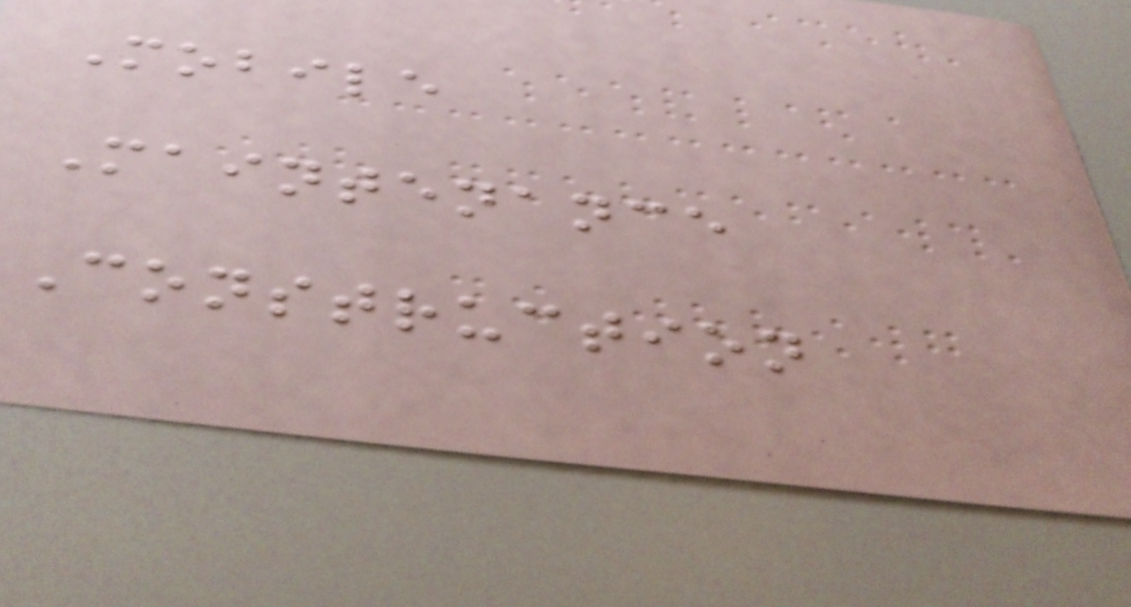Mobile
Maintenance
Construction
